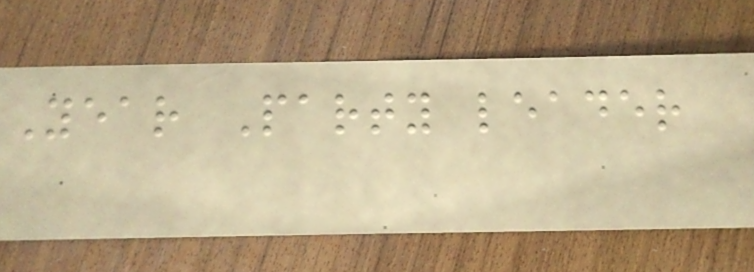Year Party leader
